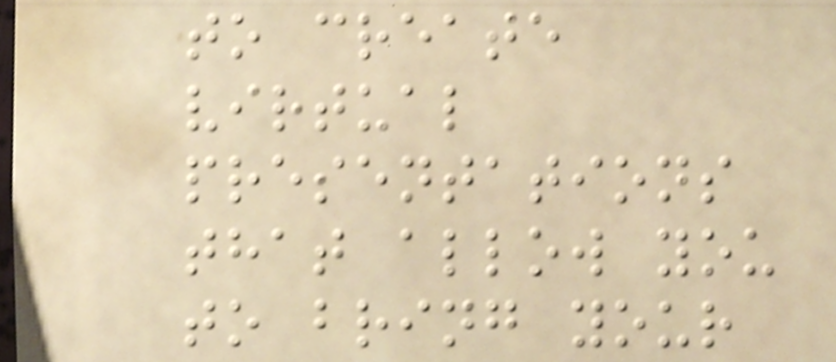to create
virtual
presentations
that allow you
to bring your
